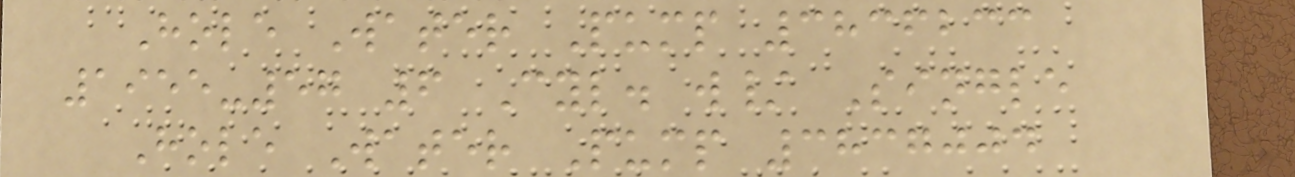Hole Water Pump 3836233
1955-57 6 Cyl. w/ Single
Hole Water Pump 3837004
